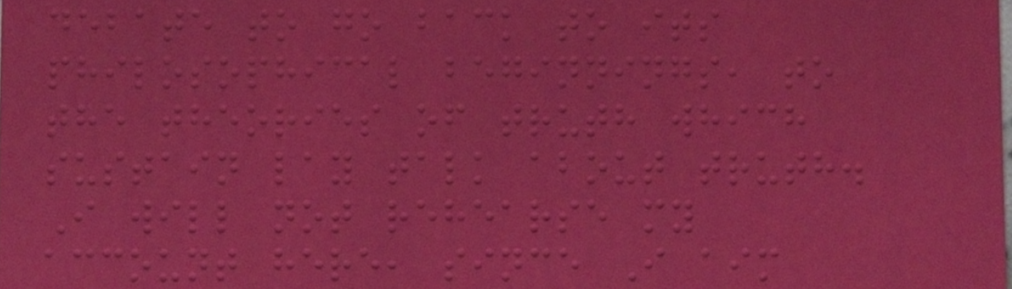debate to go back to its
philosophical beginnings, to
the theories of truth which
sustain lay talk about truth.
I will not rehearse my
account here, since I aim
